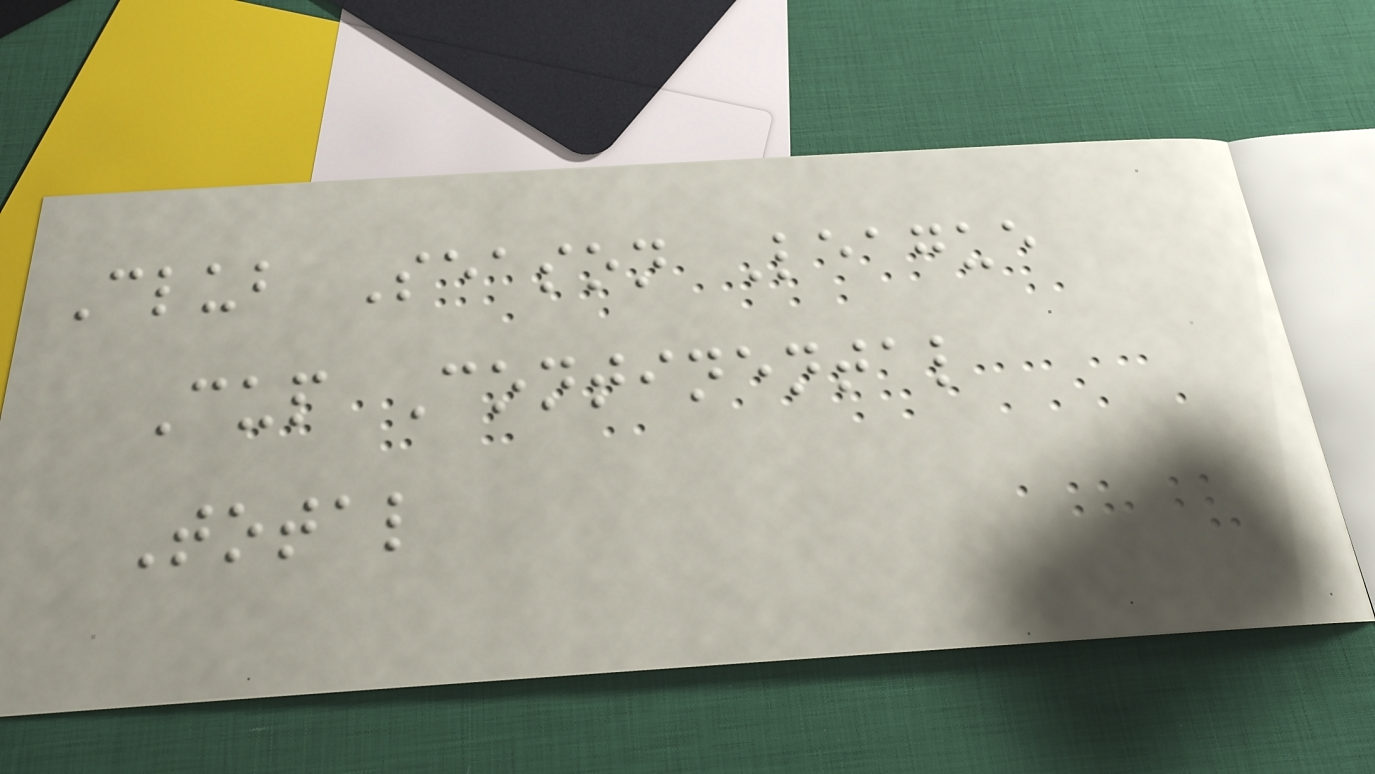Club Season League
Cup Continental
Total
